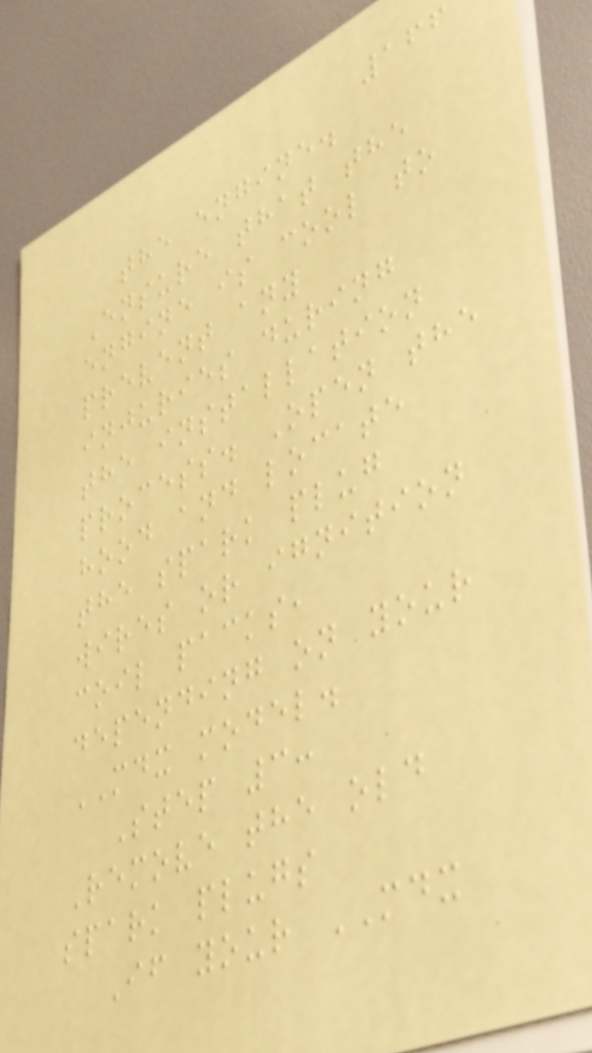166
the engine.
Ensure that the
engine is cool to
prevent any
injuries during
the installation
process. Open the
hood and locate
the spark plug
wires or ignition
coil packs,
depending on your
MDX model.
Step 3:
Remove the old
spark plugs
If your MDX
